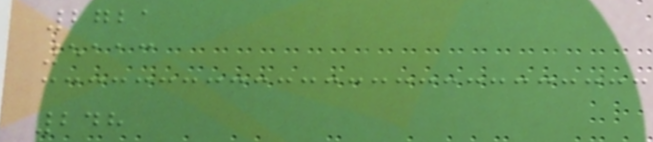2721
5113
248
